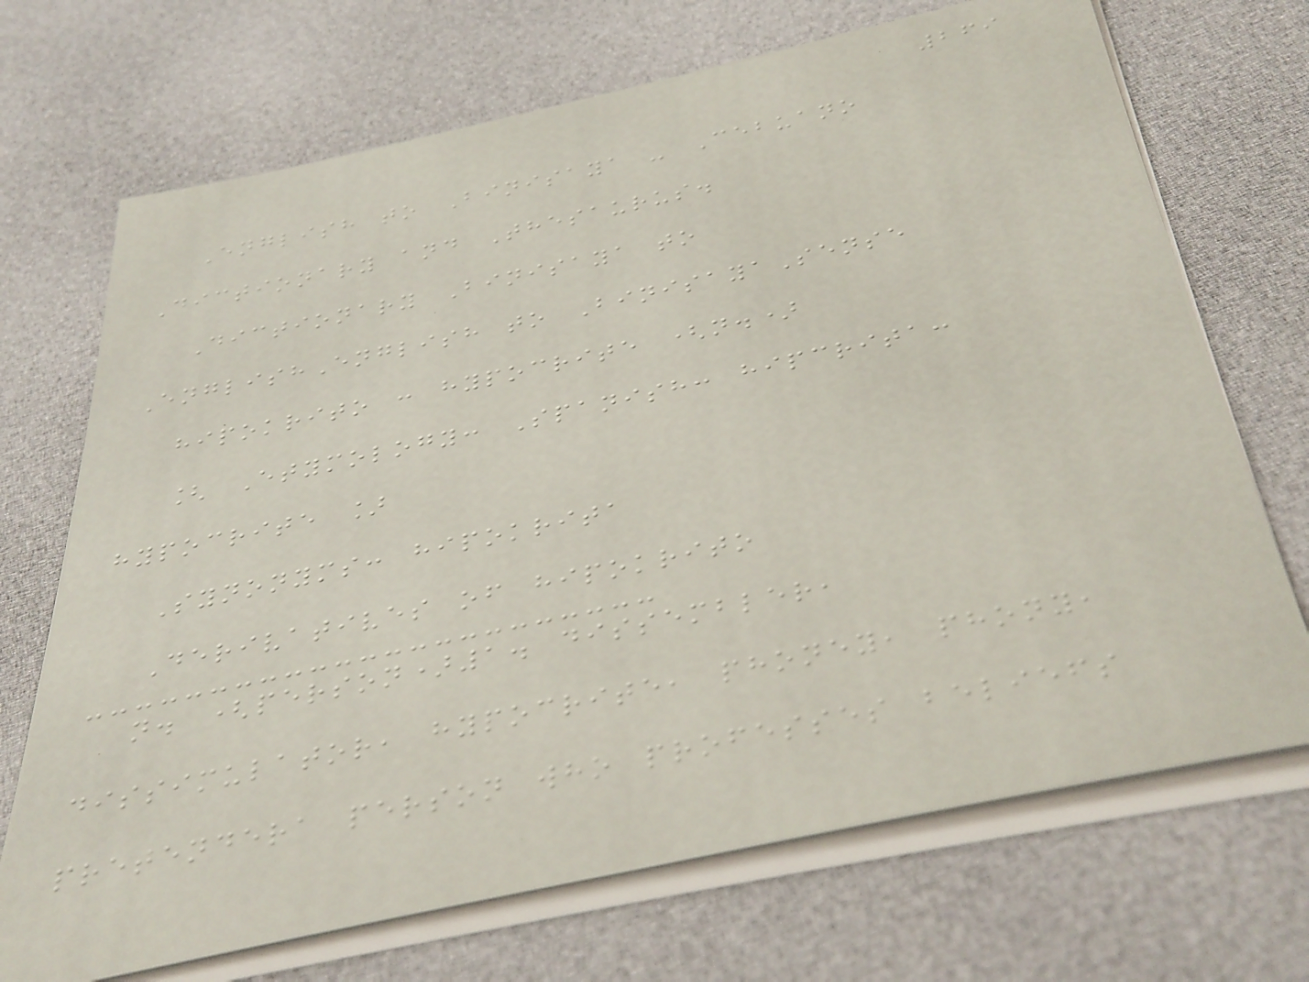269
English to Binisaya - Cebuano
Dictionary and Thesaurus.
Dictionary Binisaya to
EnglishEnglish to BinisayaSense
hipokrito : hypocrite (n.)
[ Etymology: Spanish: hipcrita:
hypocrite ]
Synonyms: hipokrita
Derivatives of hipokrito
n. (person)1. dissembler,
dissimulator, hypocrite, phoney, phony,
pretendera person who professes beliefs
